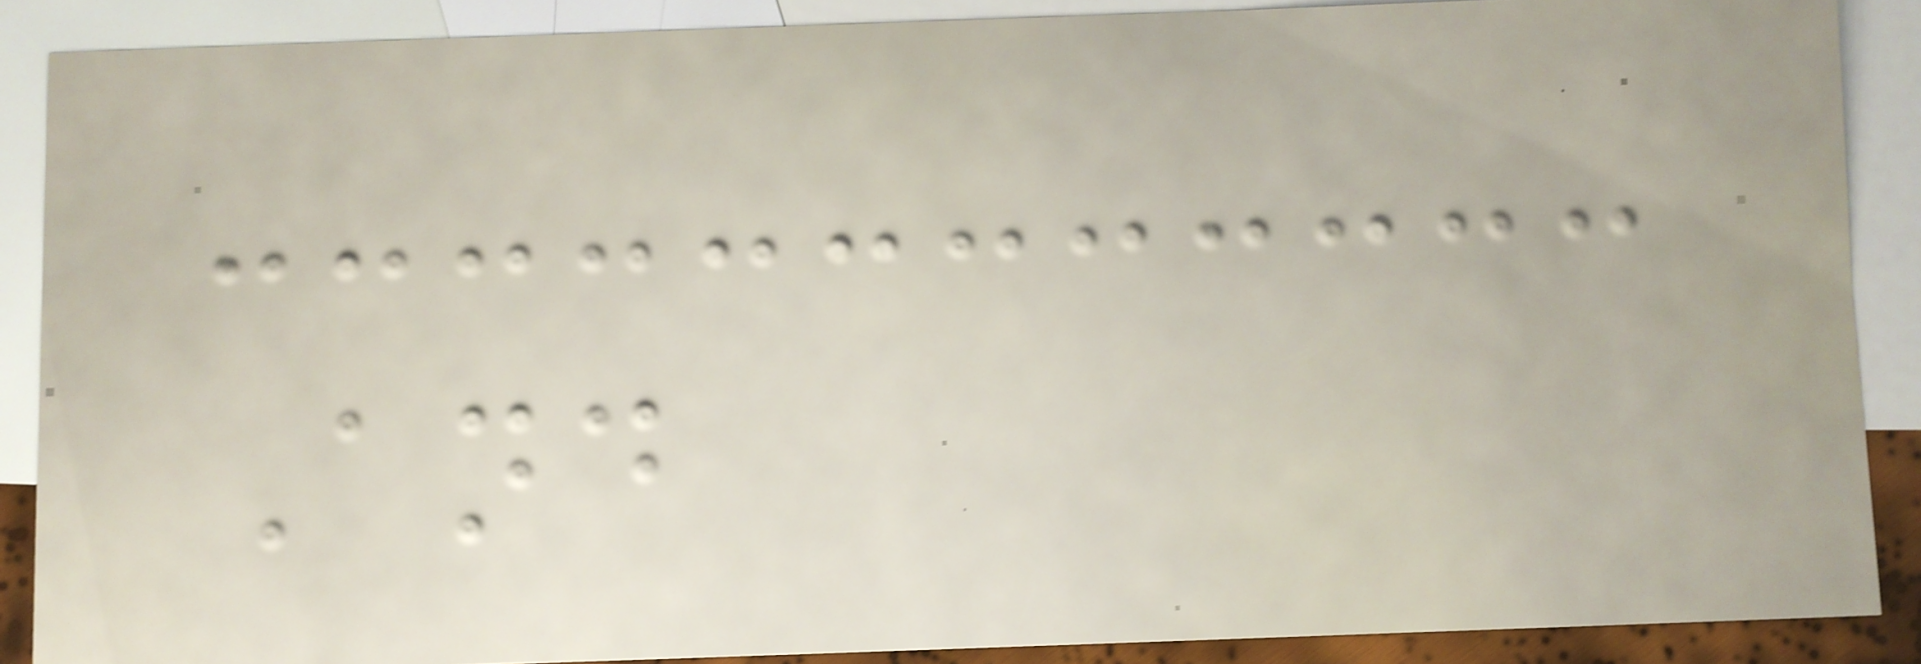And
